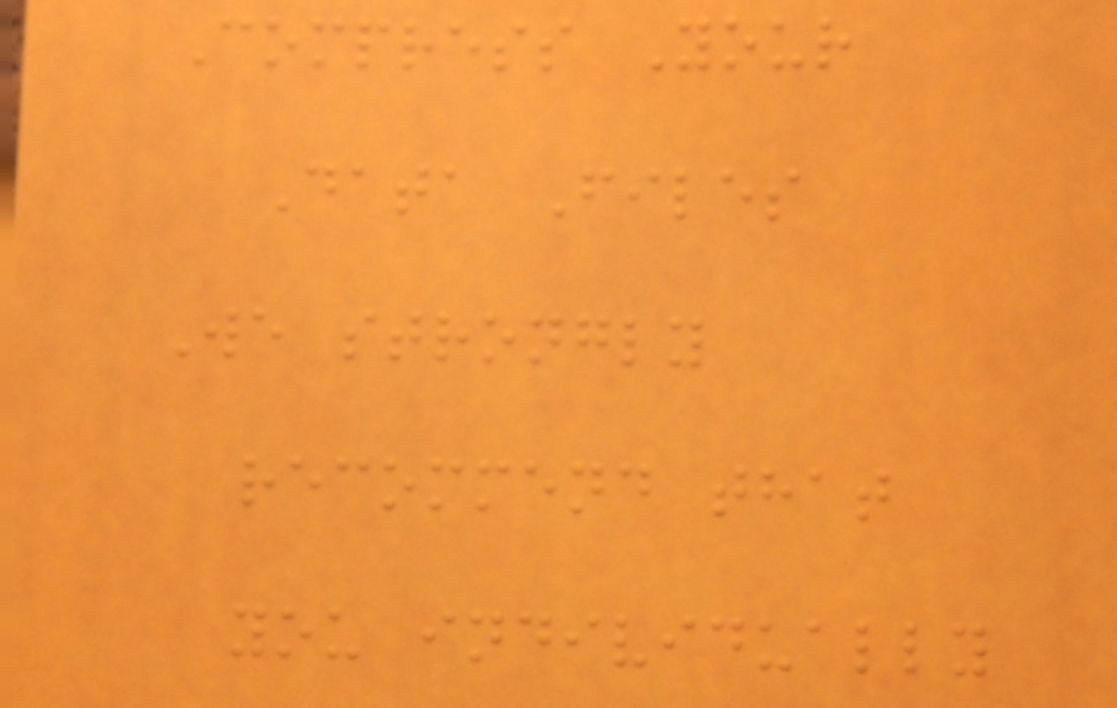Compress Your
Data Files
We strongly
recommend that
you individually
